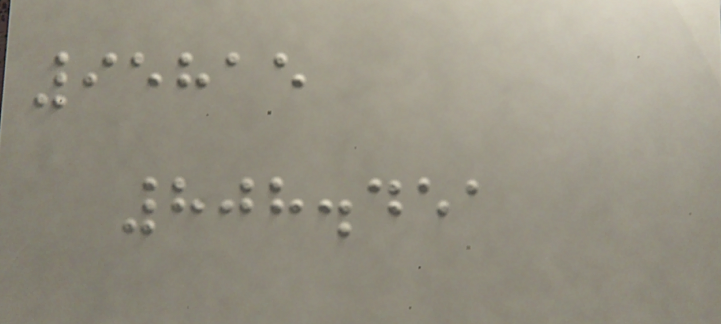95815
808.451
